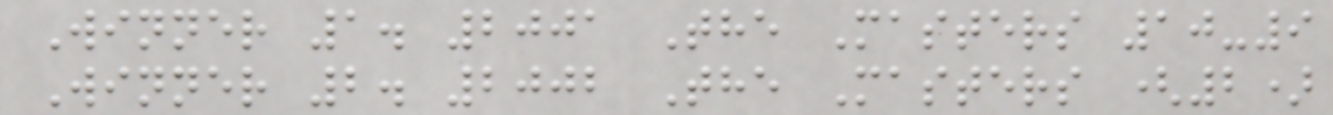Winner 1. 2001 The Masters 10-9
Winner 2. 2002 The Masters (2)
